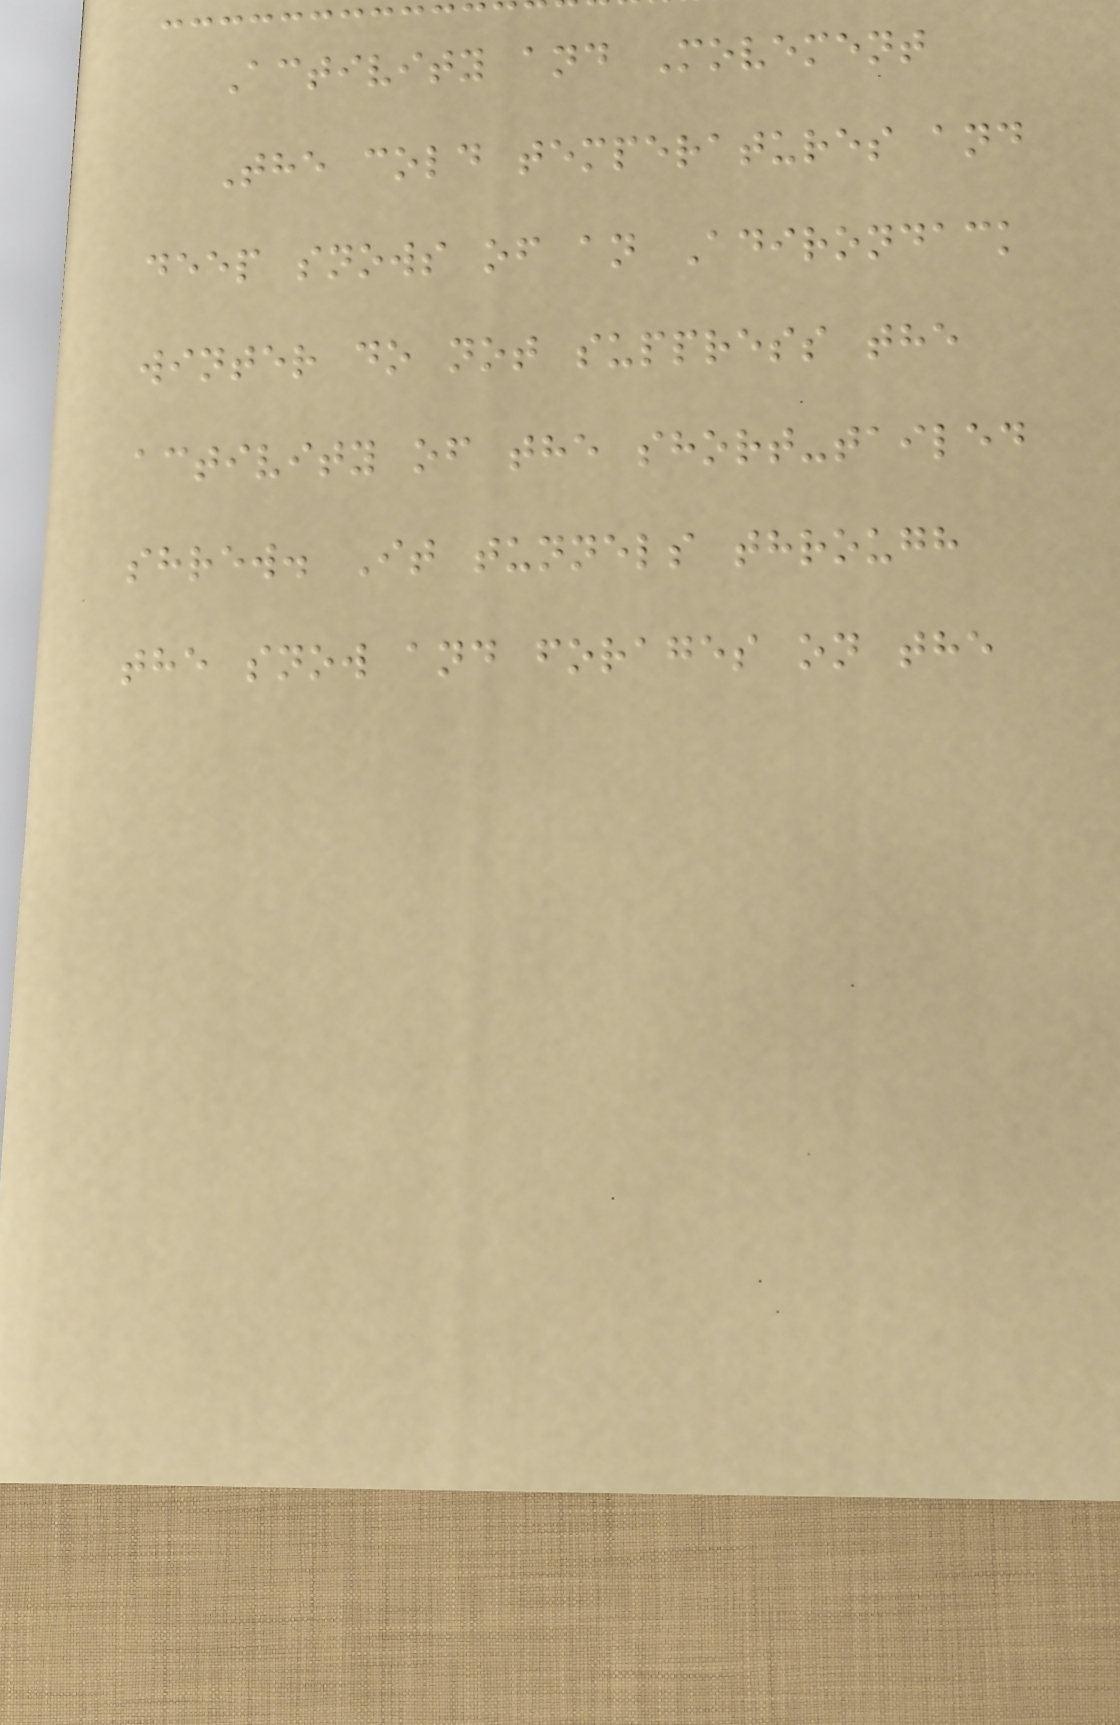Activity and Movement
The cold temperatures and
deep snows of an Adirondack
winter do not suppress the
activity of the short-tailed
shrew. It tunnels through
the snow and forages on the
